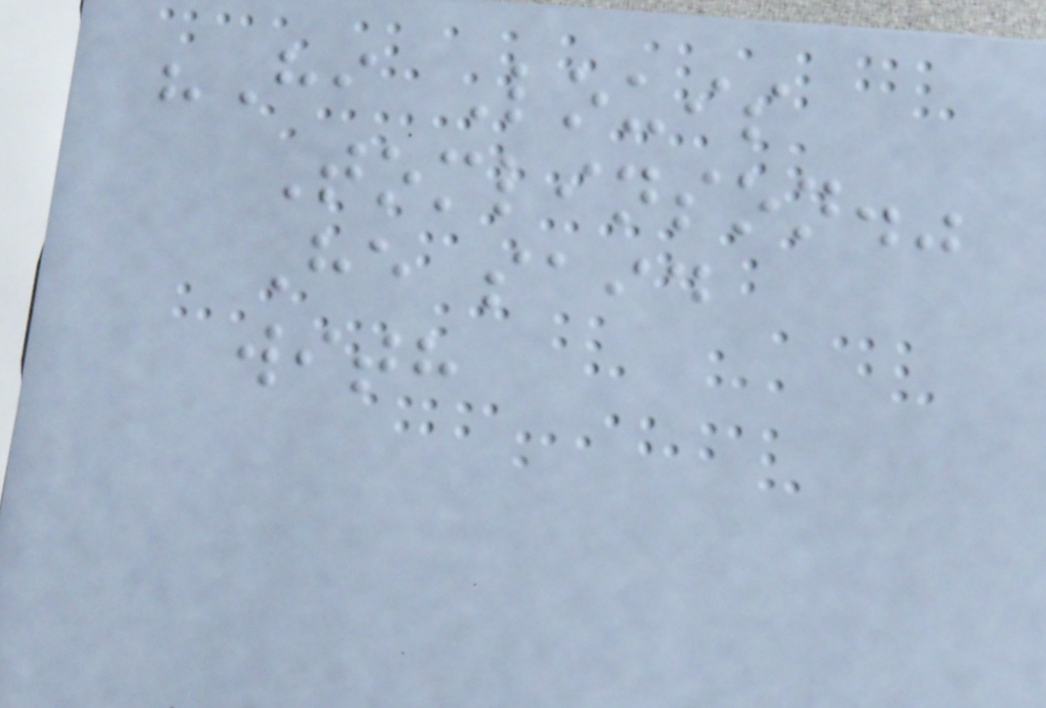"Hi Louis
Tomlinson."
He said
with
